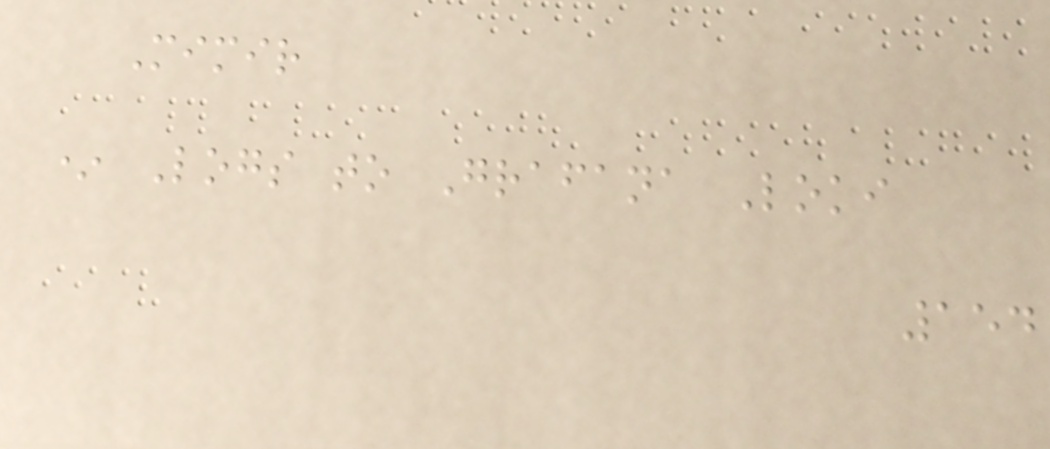Mimir
* Logs to Grafana Loki
154
